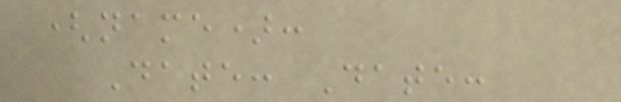(name):
Date: Date:
